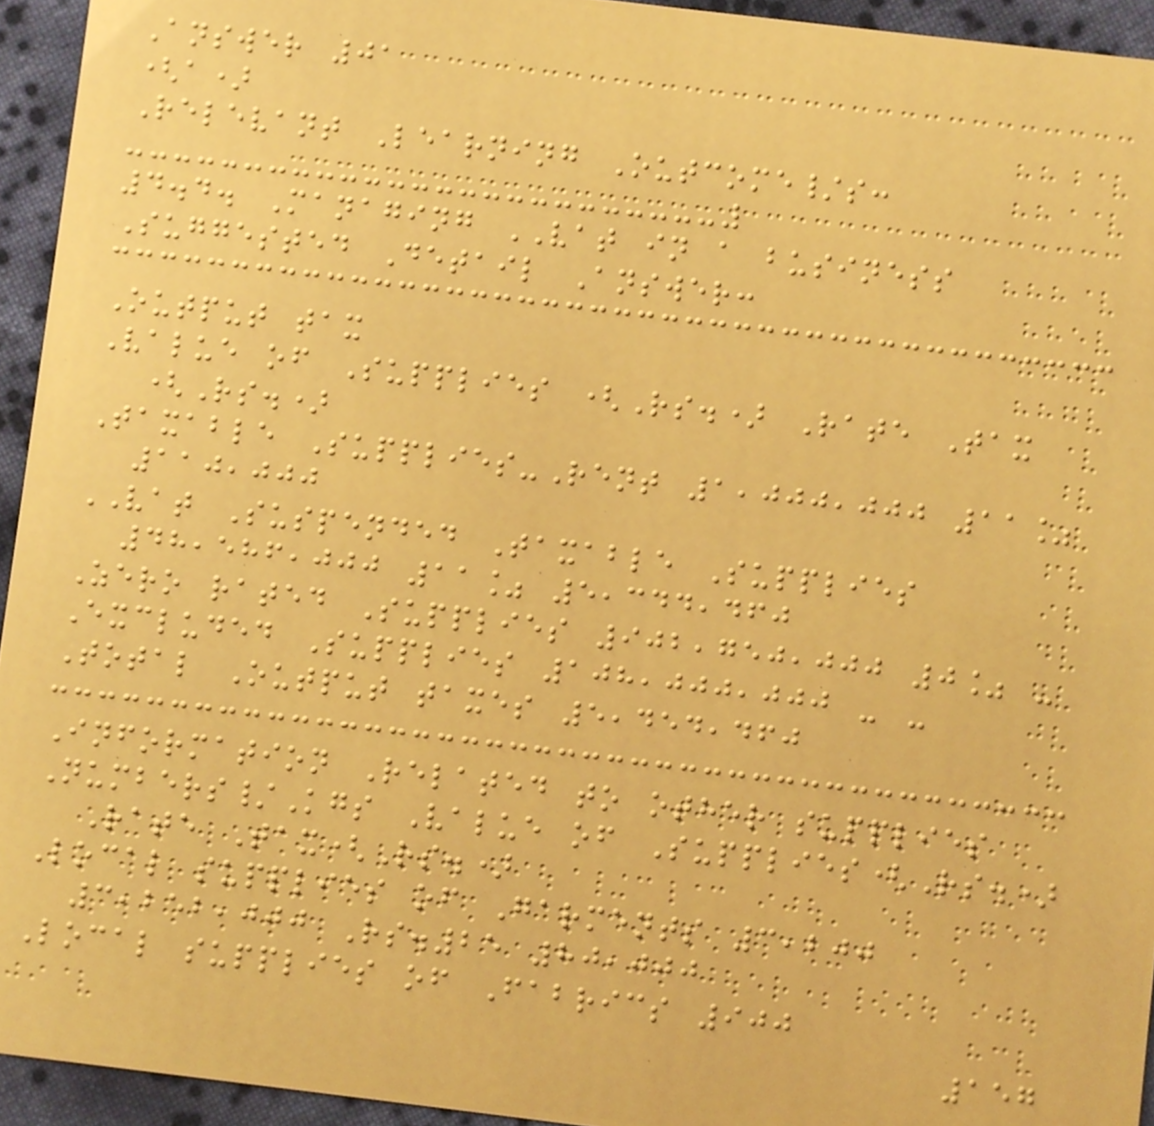Answer 01
(a)
Relevant Learning Outcome/s:
4.4. Managing VAT in a business
Suggested Detail Answer:
Output tax
Value of Supplies (Rs.) Rate Tax
(Rs.)
Taxable Supplies-Rent 1,000,000 11%
110,000
VAT Suspended Taxable Supplies
48,586,000 11% 5,344,460
Zero rated Supplies 902,750,000 0% -
Excluded Supplies 108,000,000 - -
Total Output taxes 5,454,460
Information Related to other supplies
Numbers/Kgs Value of Supplies(Rs.)
Rate Tax(Rs.)
Local supplies of Garments 3,200
3,252,000 Rs.25 80,000
Local supplies of Fabrics 900
157
